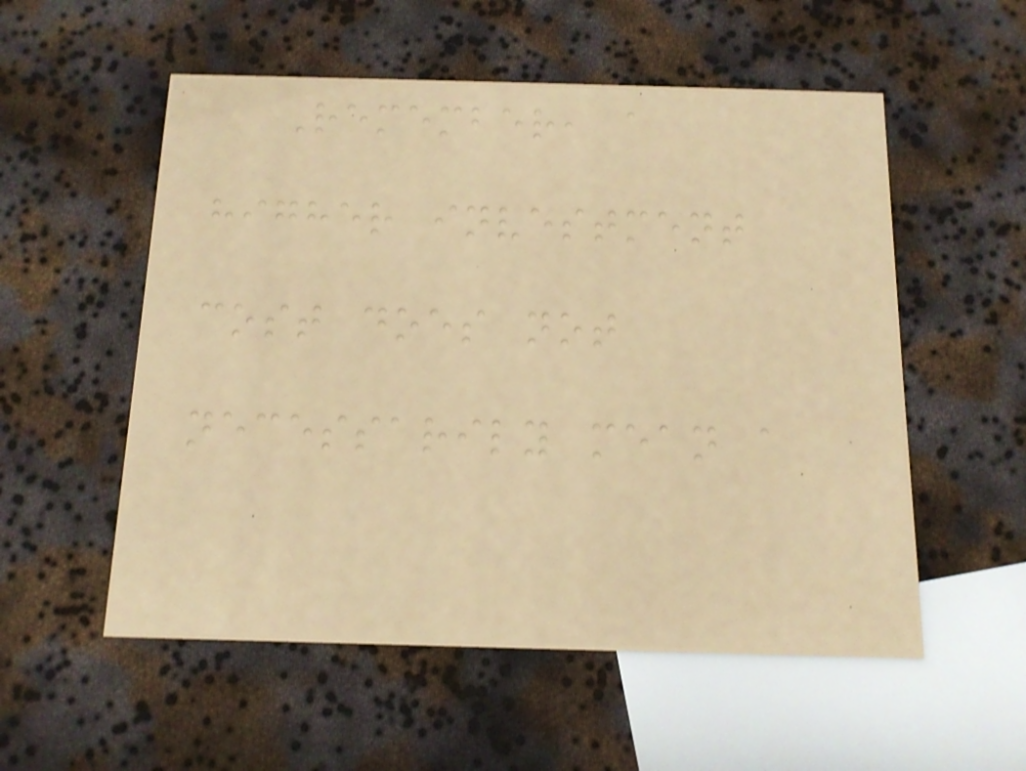Remember, a
higher investment
cost does not
necessarily mean a
